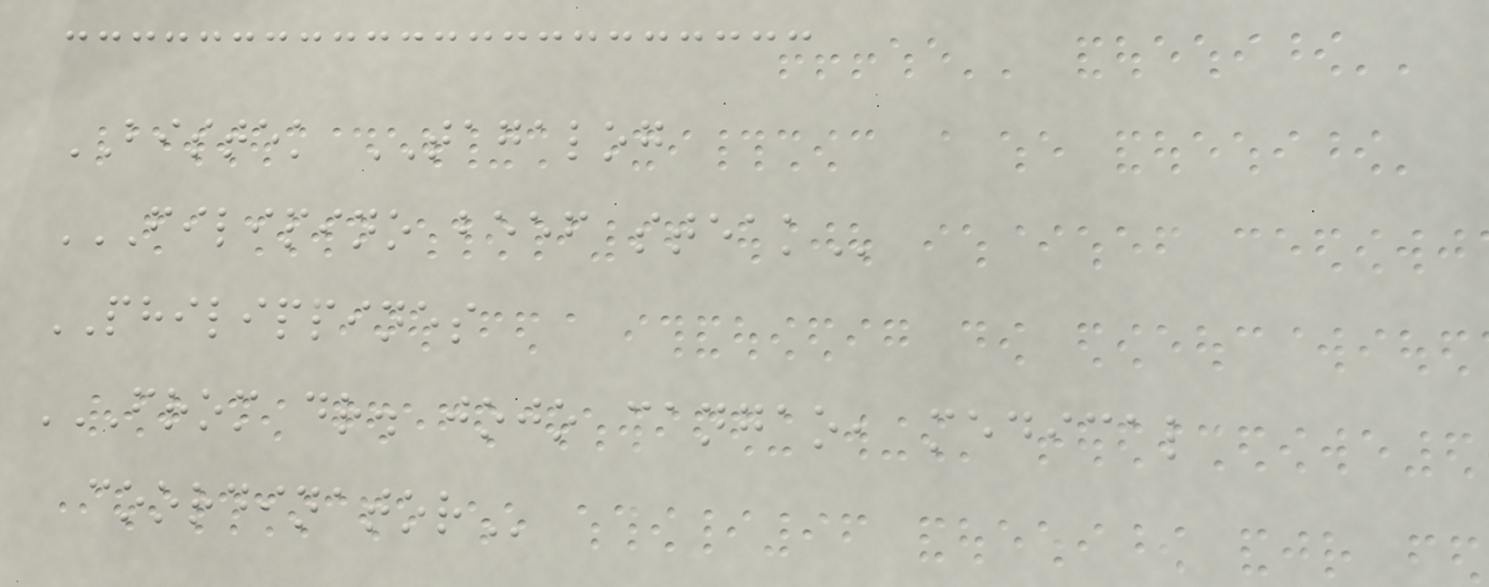BISTEK TAGALOG
FILIPINO BEEF STEAK
PHILIPPINES
FROM DR. JOJO CANGAO, MEDICAL
COORDINATOR
